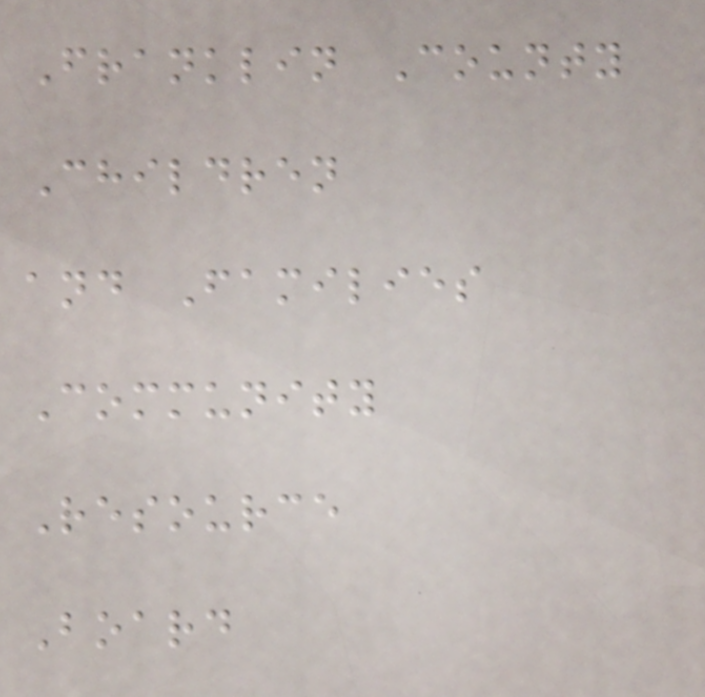Franklin County
Children
and Families
Community
Resource
Board
